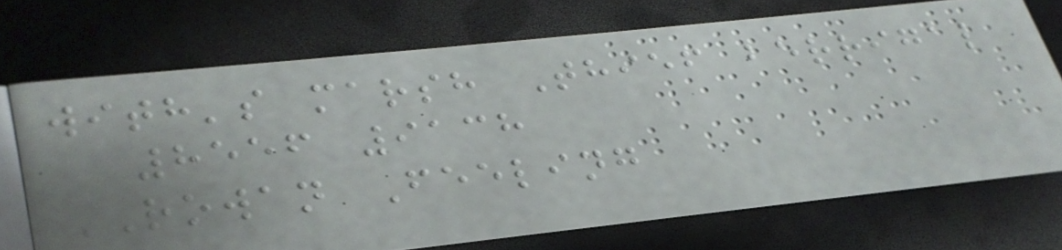with's marsh Thief berrigal
8556 9138
ROWAN Feeling
